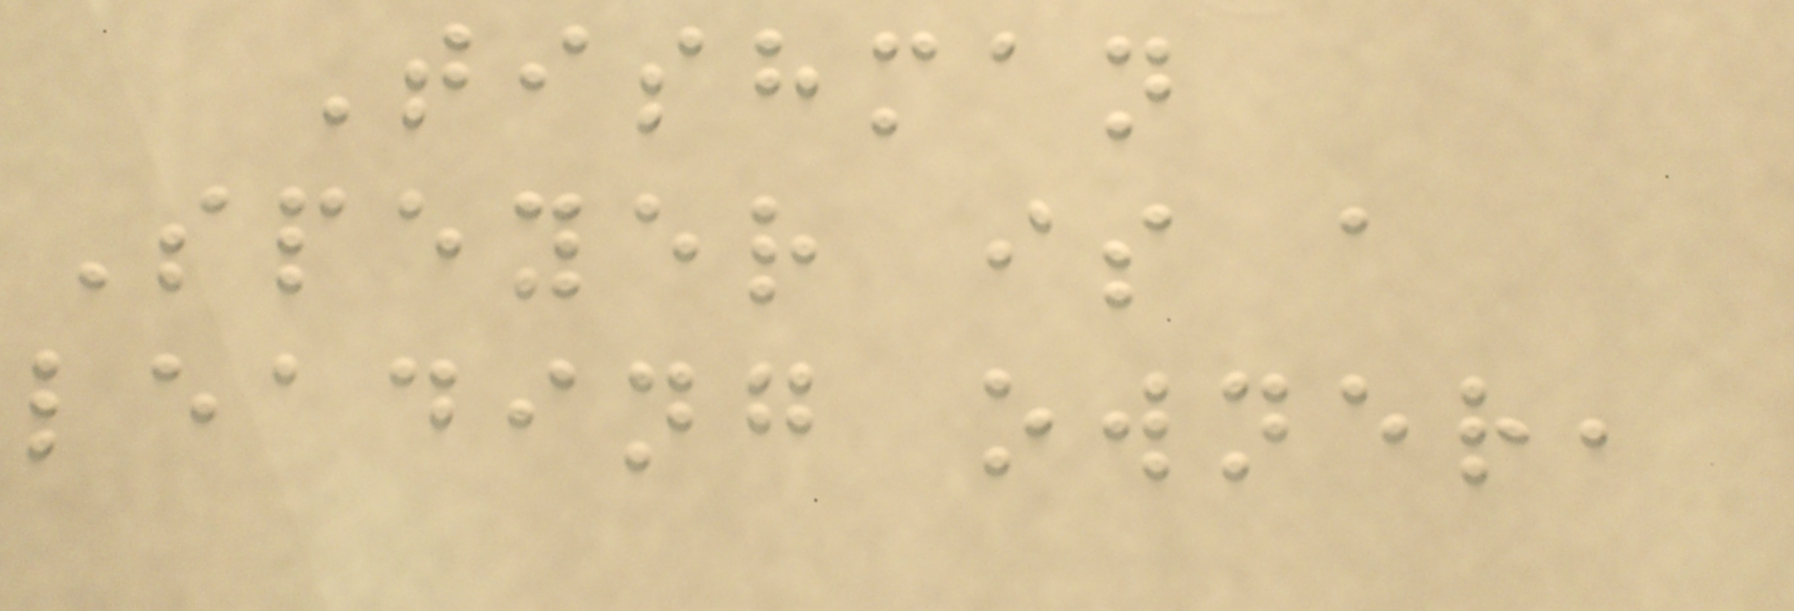Tishman
Speyer is a
leading owner,
